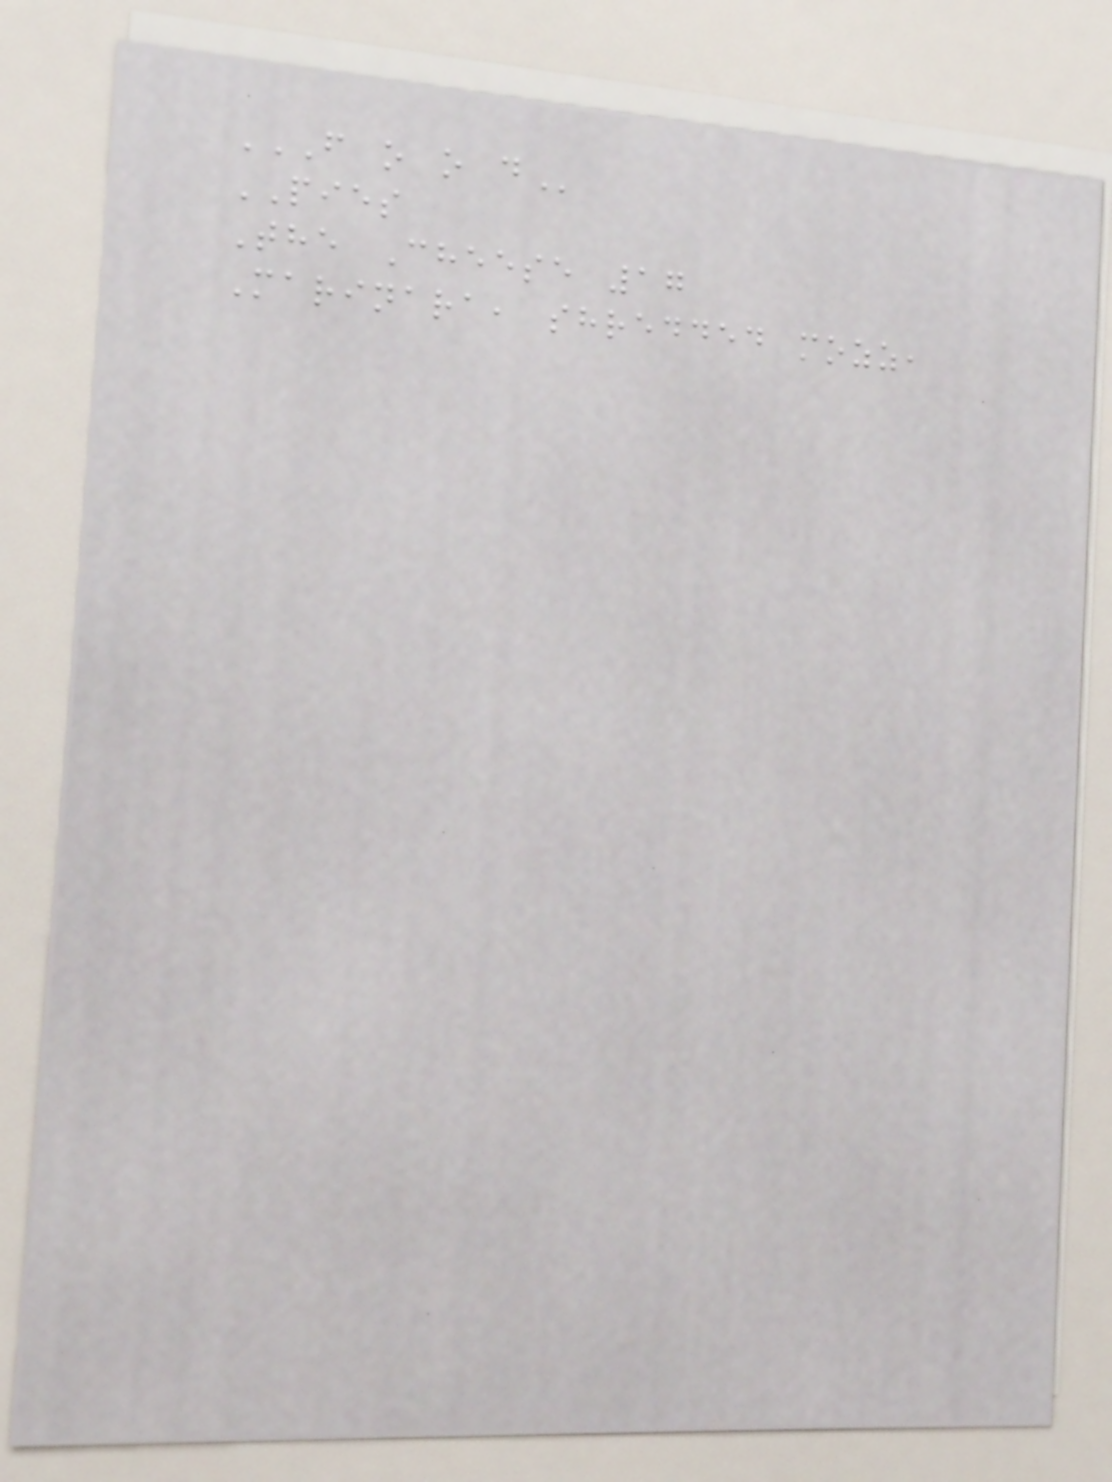F O O D
PIES
The Cheese 17
Marinara, shredded mozz,
